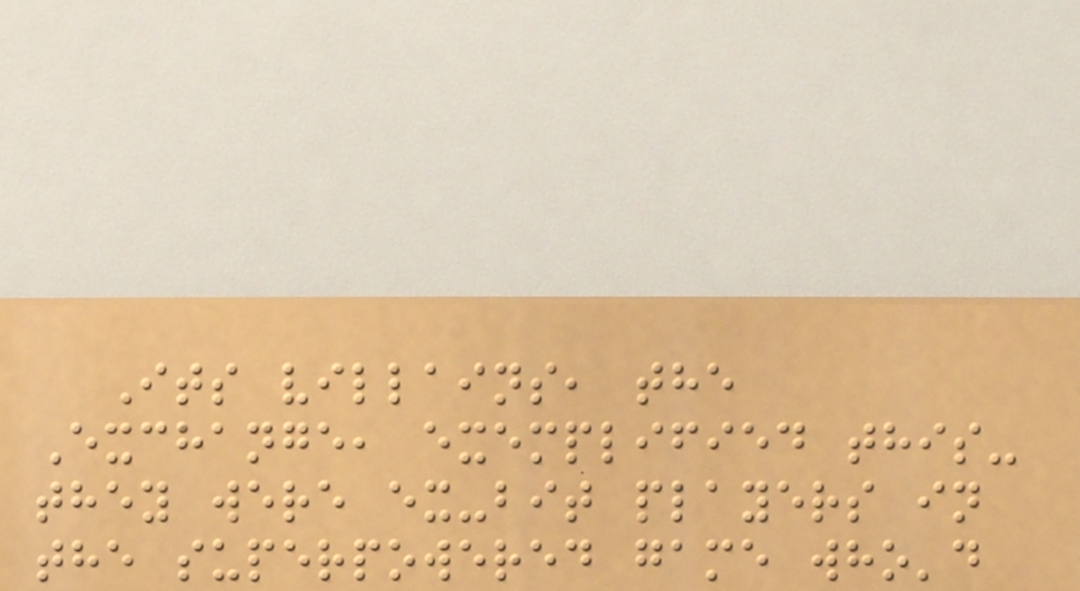Its villains, the
Exchange, exemplified this-
they were ex-bit players in
the superpowered game who'd
